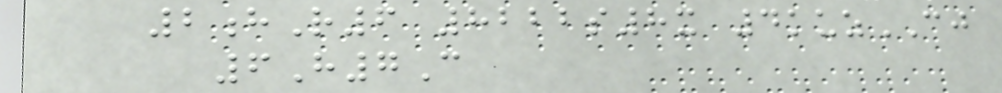2hR6 8222s8x 4kuzCJ
6H7C
